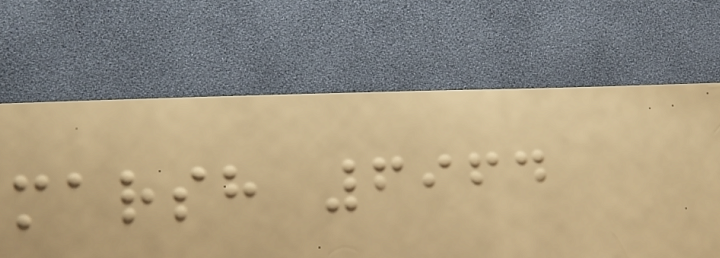marsh 6964
